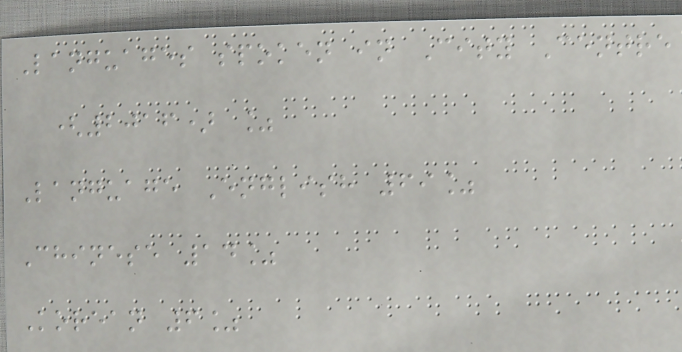Languages spoken in City Centre
(2016) %
Language English 69%
Chinese 14%
Korean 6%
